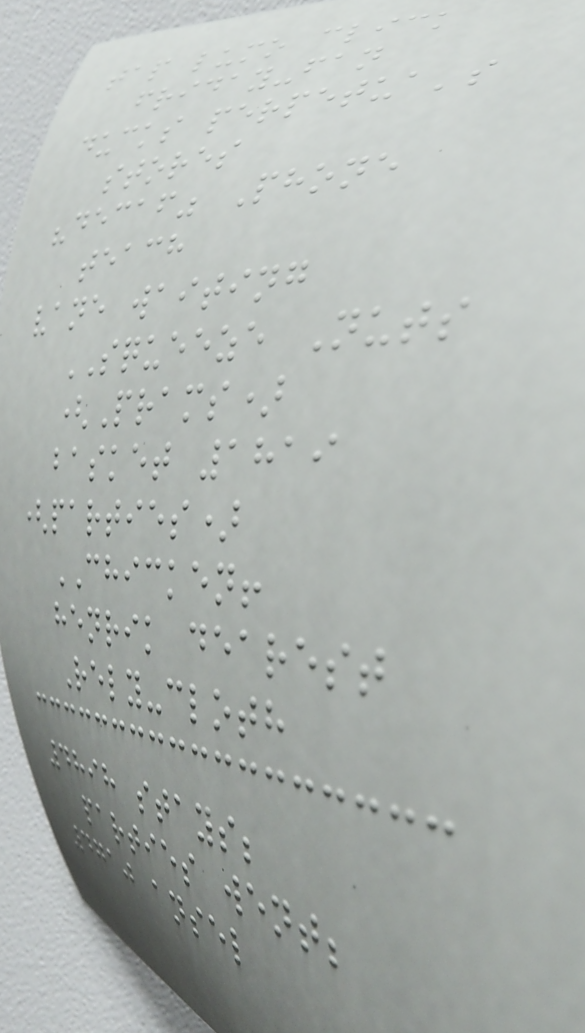tap lumo click
friday-fan
ducks perpetua's
stores
"decaf" Phone
teach
vane waiting
SQUEEZE Nuts
(Prams)
basket 1819
(parties)
CHICKEN!
henrik dearest
Rely-cloth
4898 stays;
parties went;
4710 ansel
